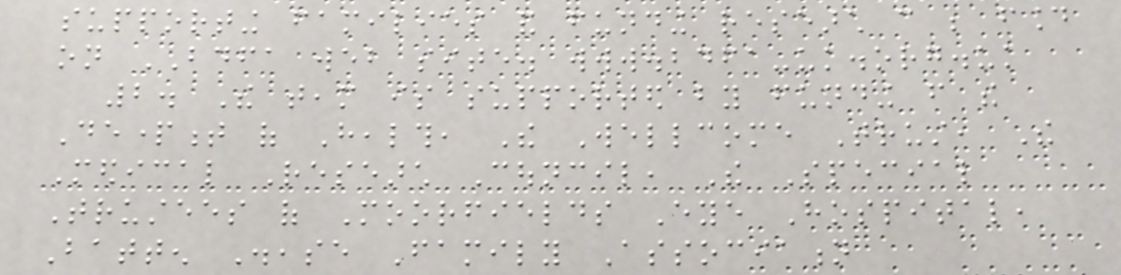supporting families and funding research can be found
on BDFA web site. www.bdfa-uk.org.uk
2. The team is supported by funding from the
Department of Health, The Wellcome Trust, The
Medical Research Council, The Special
Trustees of Moorfields Eye Hospital,
Batten Disease Family Association
